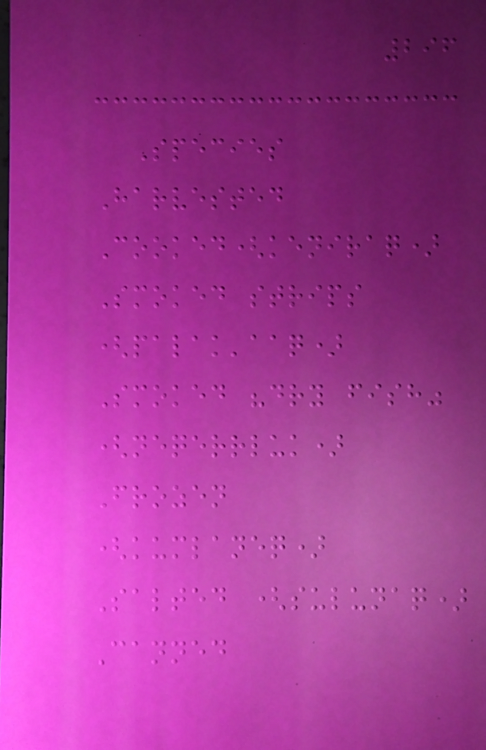296
Species
Harvested
Cooked(keniraq)
Smoked strips
(palak'aaq)
Smoked "dry fish"
(neqerrluk)
Frozen
(kumlaneq)
Salted (sulunaq)
Canned
